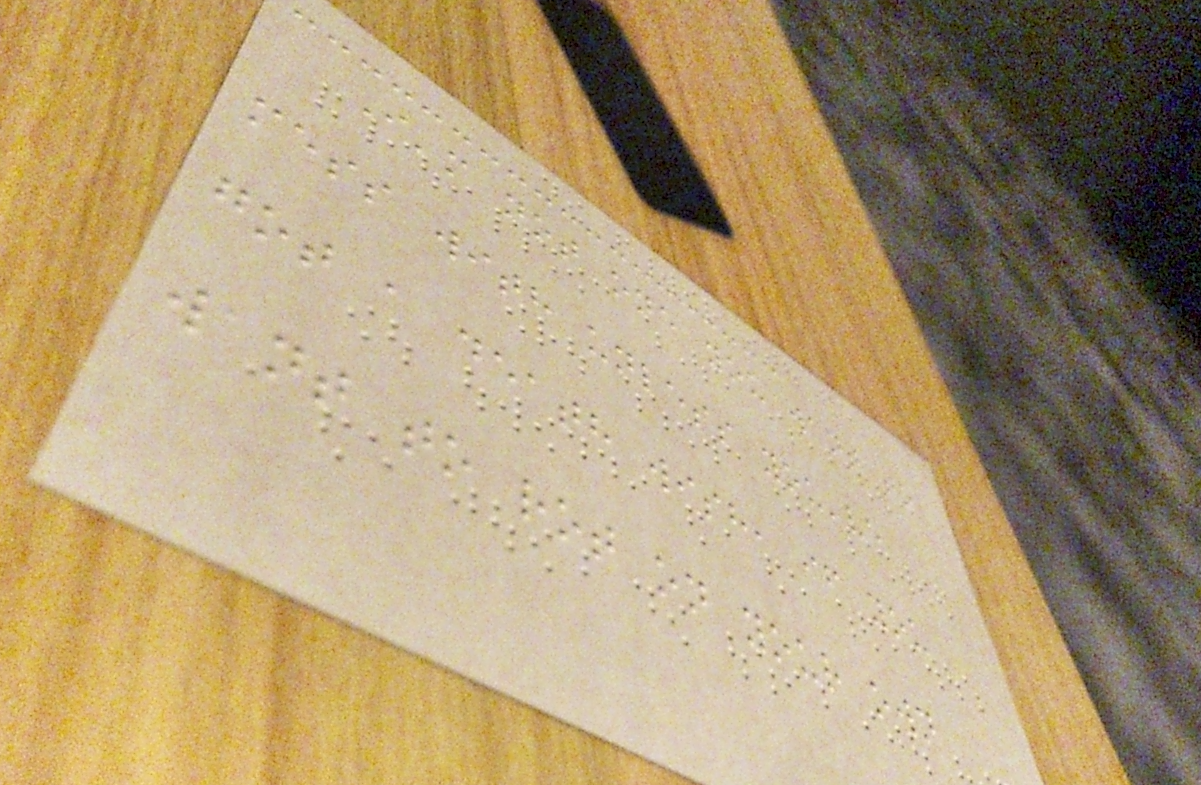I'm not one you want to
mess with unless you've
got a death wish, if you
want to rot on your own
